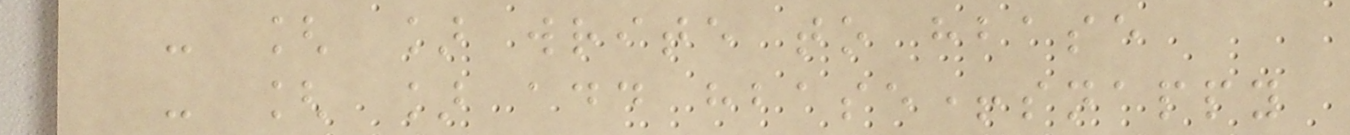- [ ] write to hbase
- [ ] add hbase+snappy
